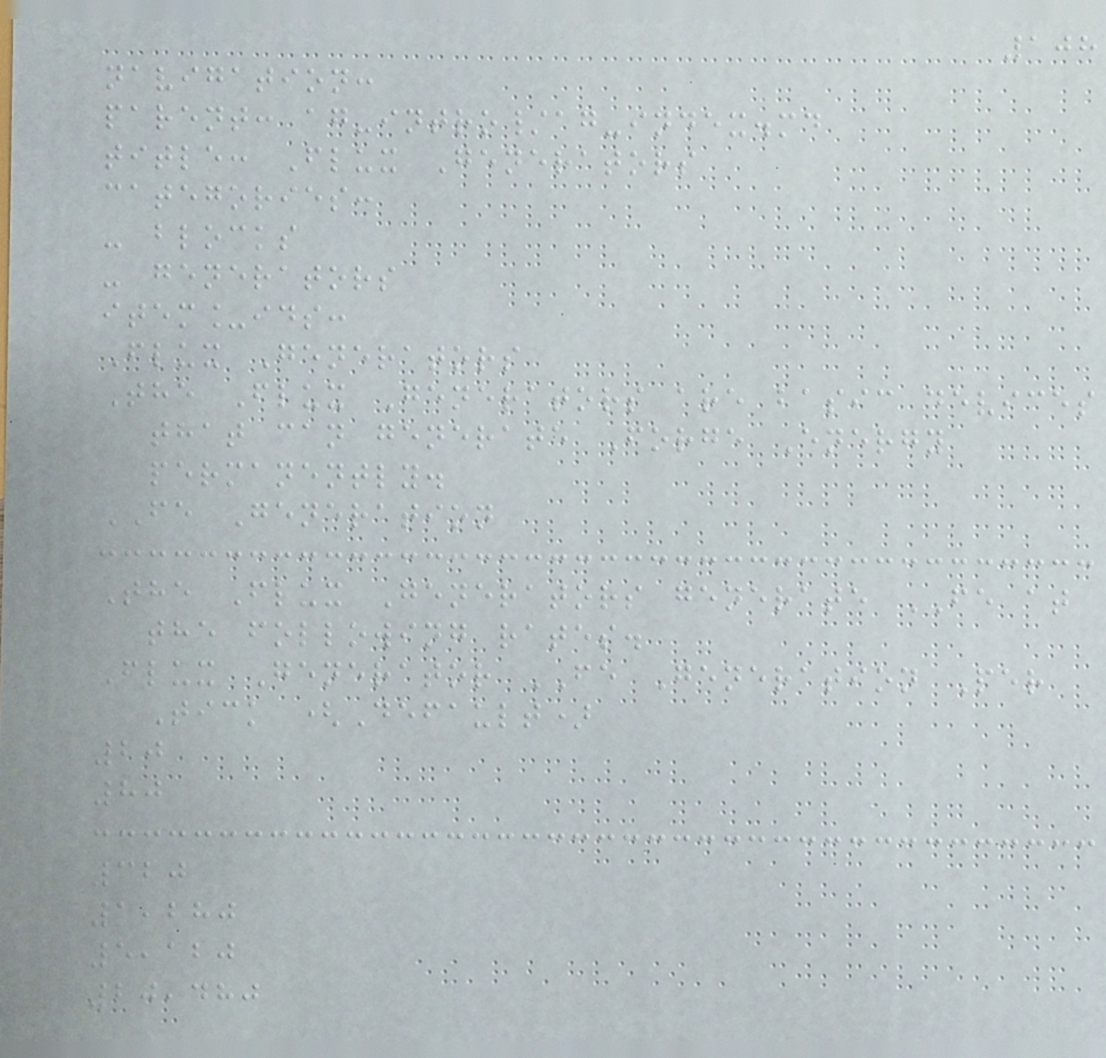108
navigation:
parent: ag-intro/ag-index.md
title: Flux Generators
categories:
- blocks
- generators
item_ids:
Flux Generators
The Flux Generators are basic devices
that can generate Forge Energy
permanently.
FE Generation
The Flux Generators generate FE at
the following rates.
Flux Generator FE Generation Per
Tick (Default)
20
80
320
1,280
5,120
20,480
